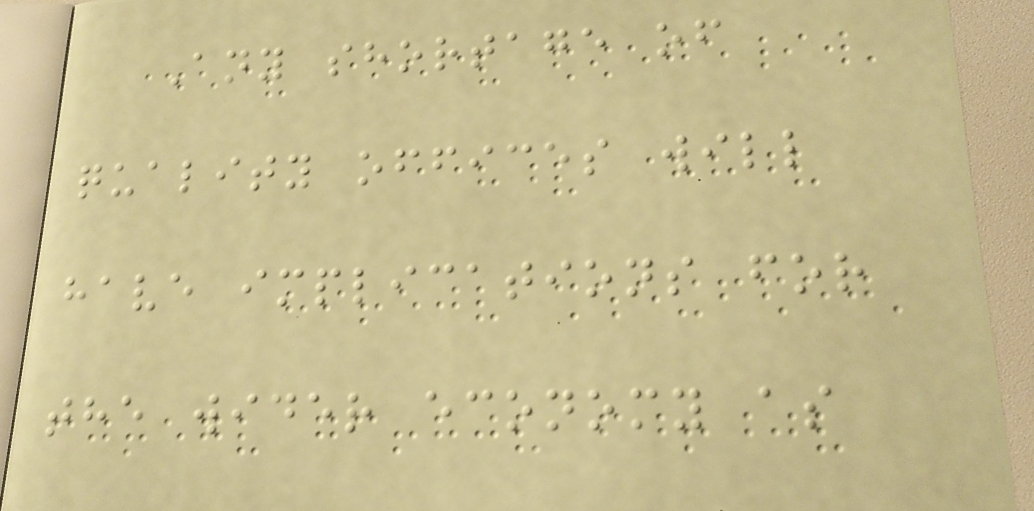Any shortage of
quality offices will
have implications for
the wider economy as
